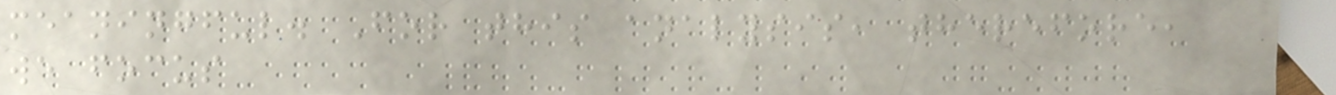meaningful. For this analysis, therefore,
we focus
